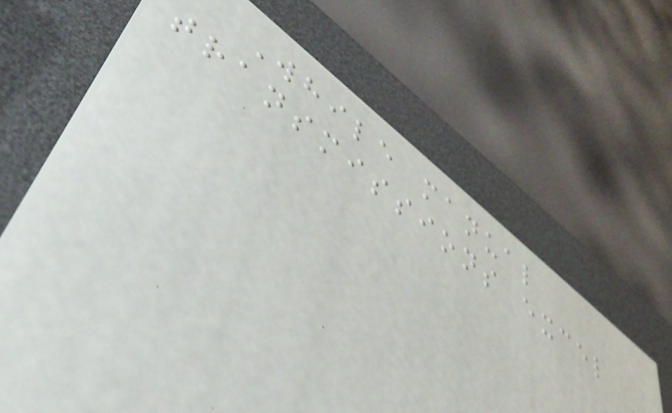While manual
transmissions excel
